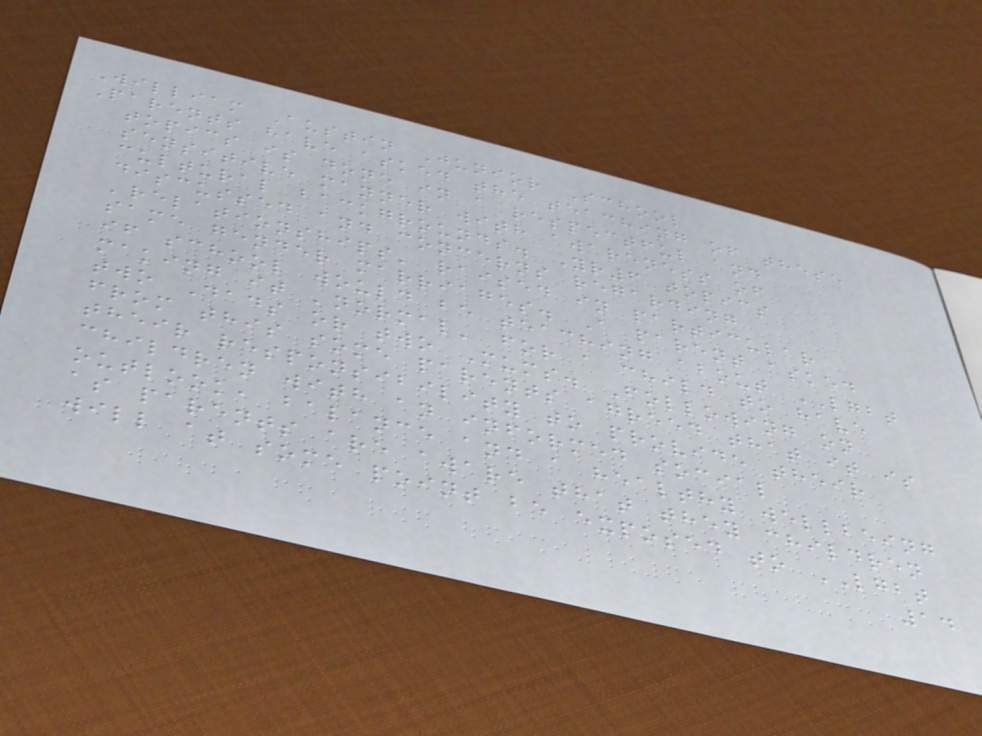William Austin Junior School
Parents have asked the teaching of these
topics is done in a respectful and
sensitive manner with awareness of
cultural backgrounds. Yr6 topics
discussed and concerns regarding
'relationships' raised in particular
same gender marriages. A parent asked
if school would be teaching about LGBT
making it 'normal' for a child to have
two Dads or two Mums. Following on
from this some parents agreed that it is
their responsibility to provide their
children with an informed social
outlook, balance and a healthy wellbeing
as parents are aware that they children
will at some point be exposed to LGBT
14
